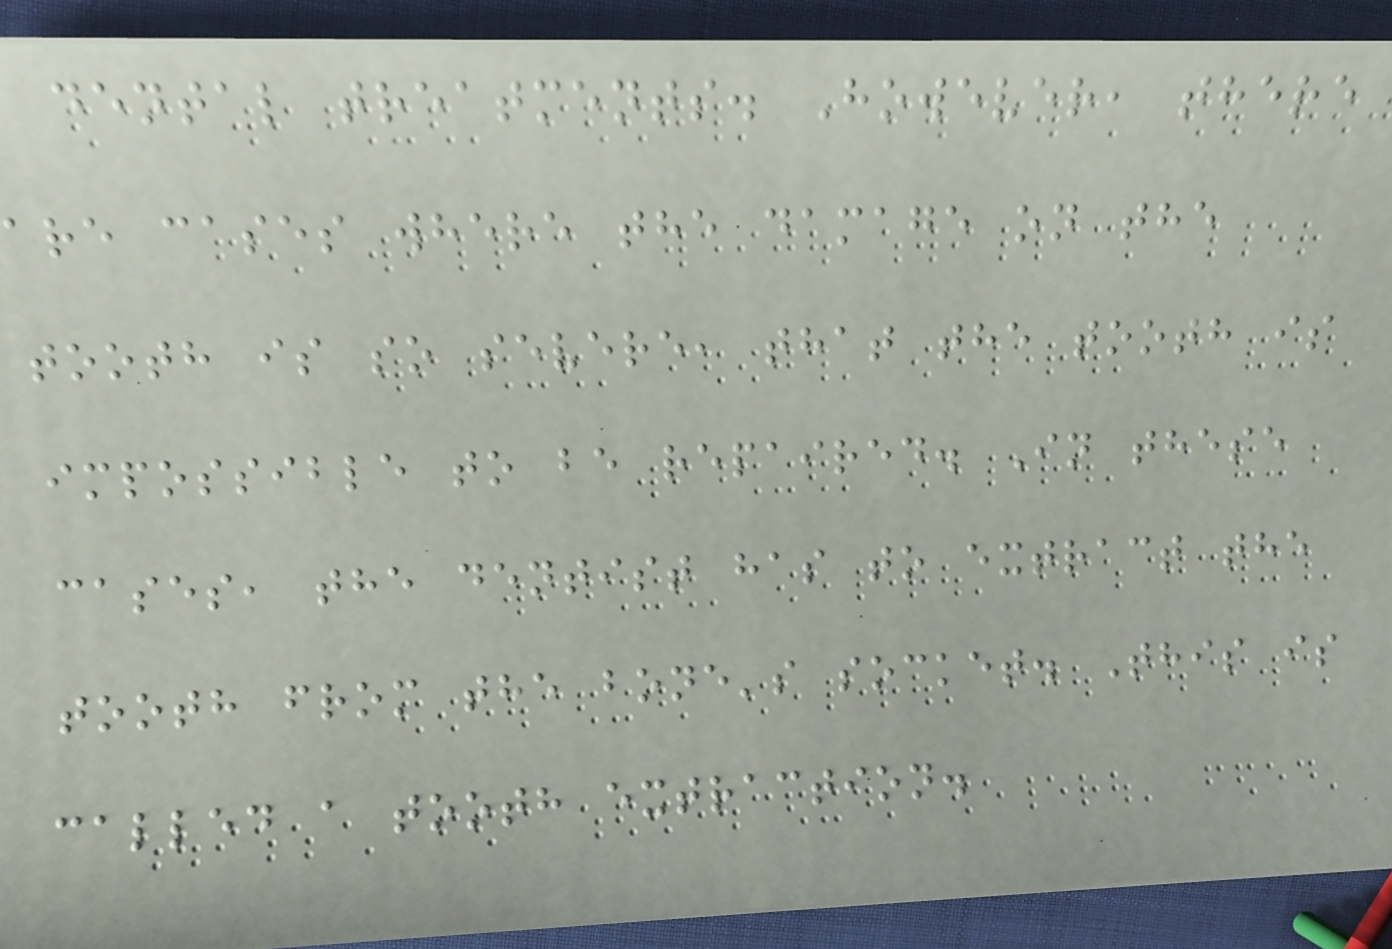dental treatments. However, there
are cases where the damage on the
tooth is so severe, that the tooth is
impossible to be repaired. In these
cases, the dentist has to extract the
tooth from the bone's socket. This is
called a tooth extraction.
